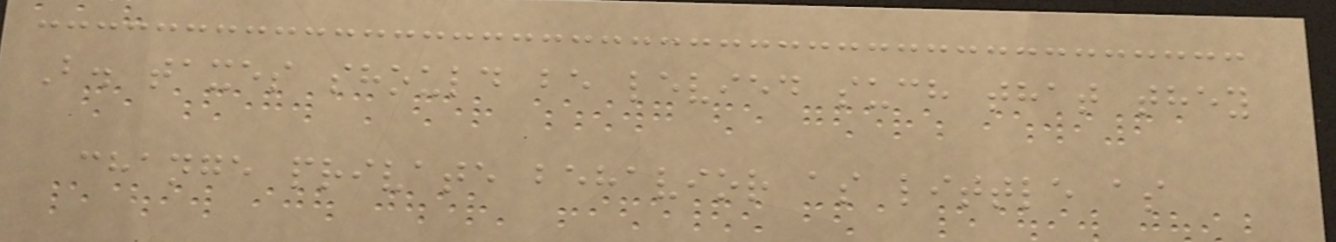B. taxes should be levied such that they
change private behavior as little as
